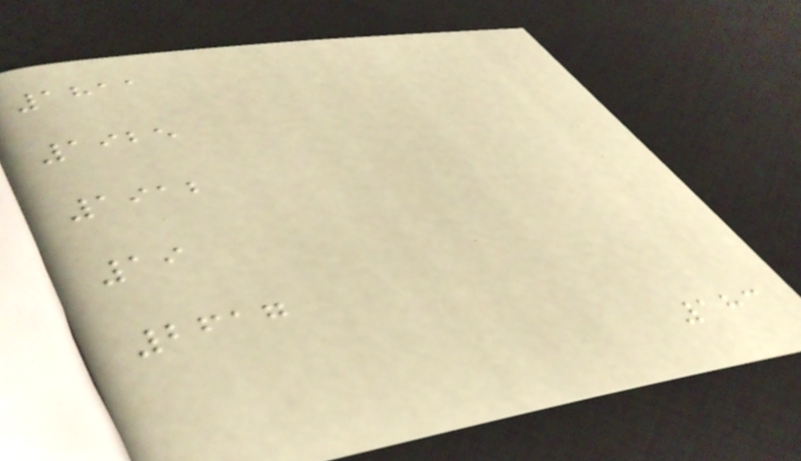1811
1925
1912
19
2617
183
